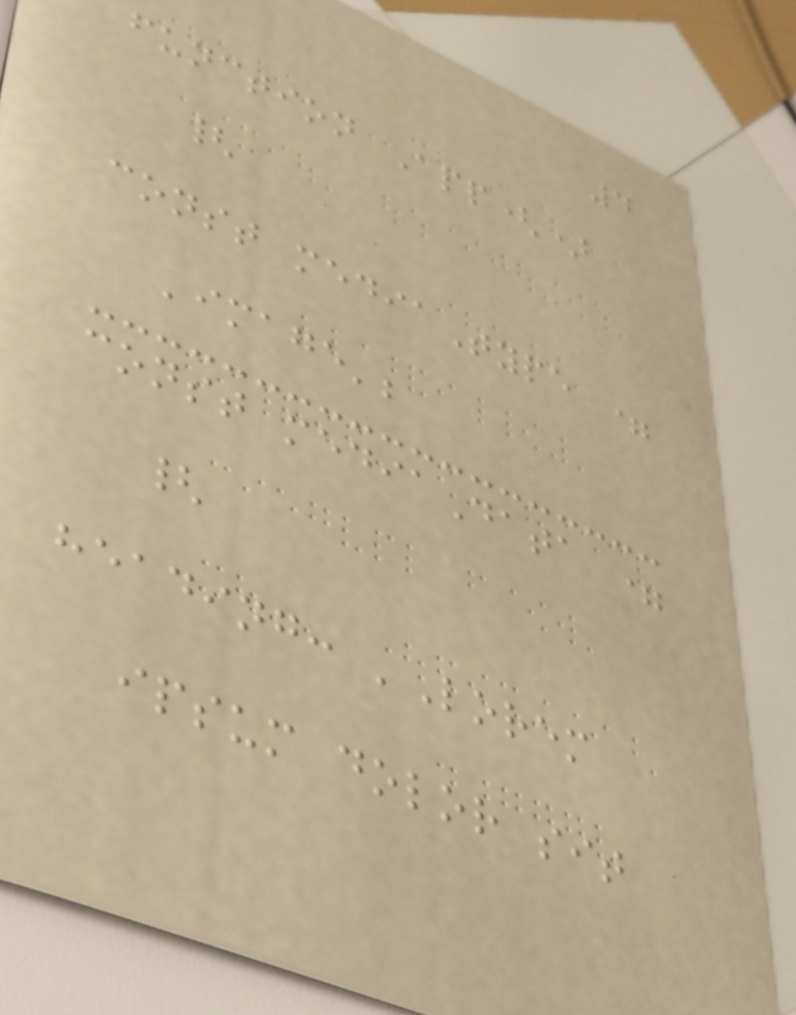4
function App()
{
const mediaType =
'image';
const mediaData =
{
heading: 'Lorem
ipsum dolor sit
